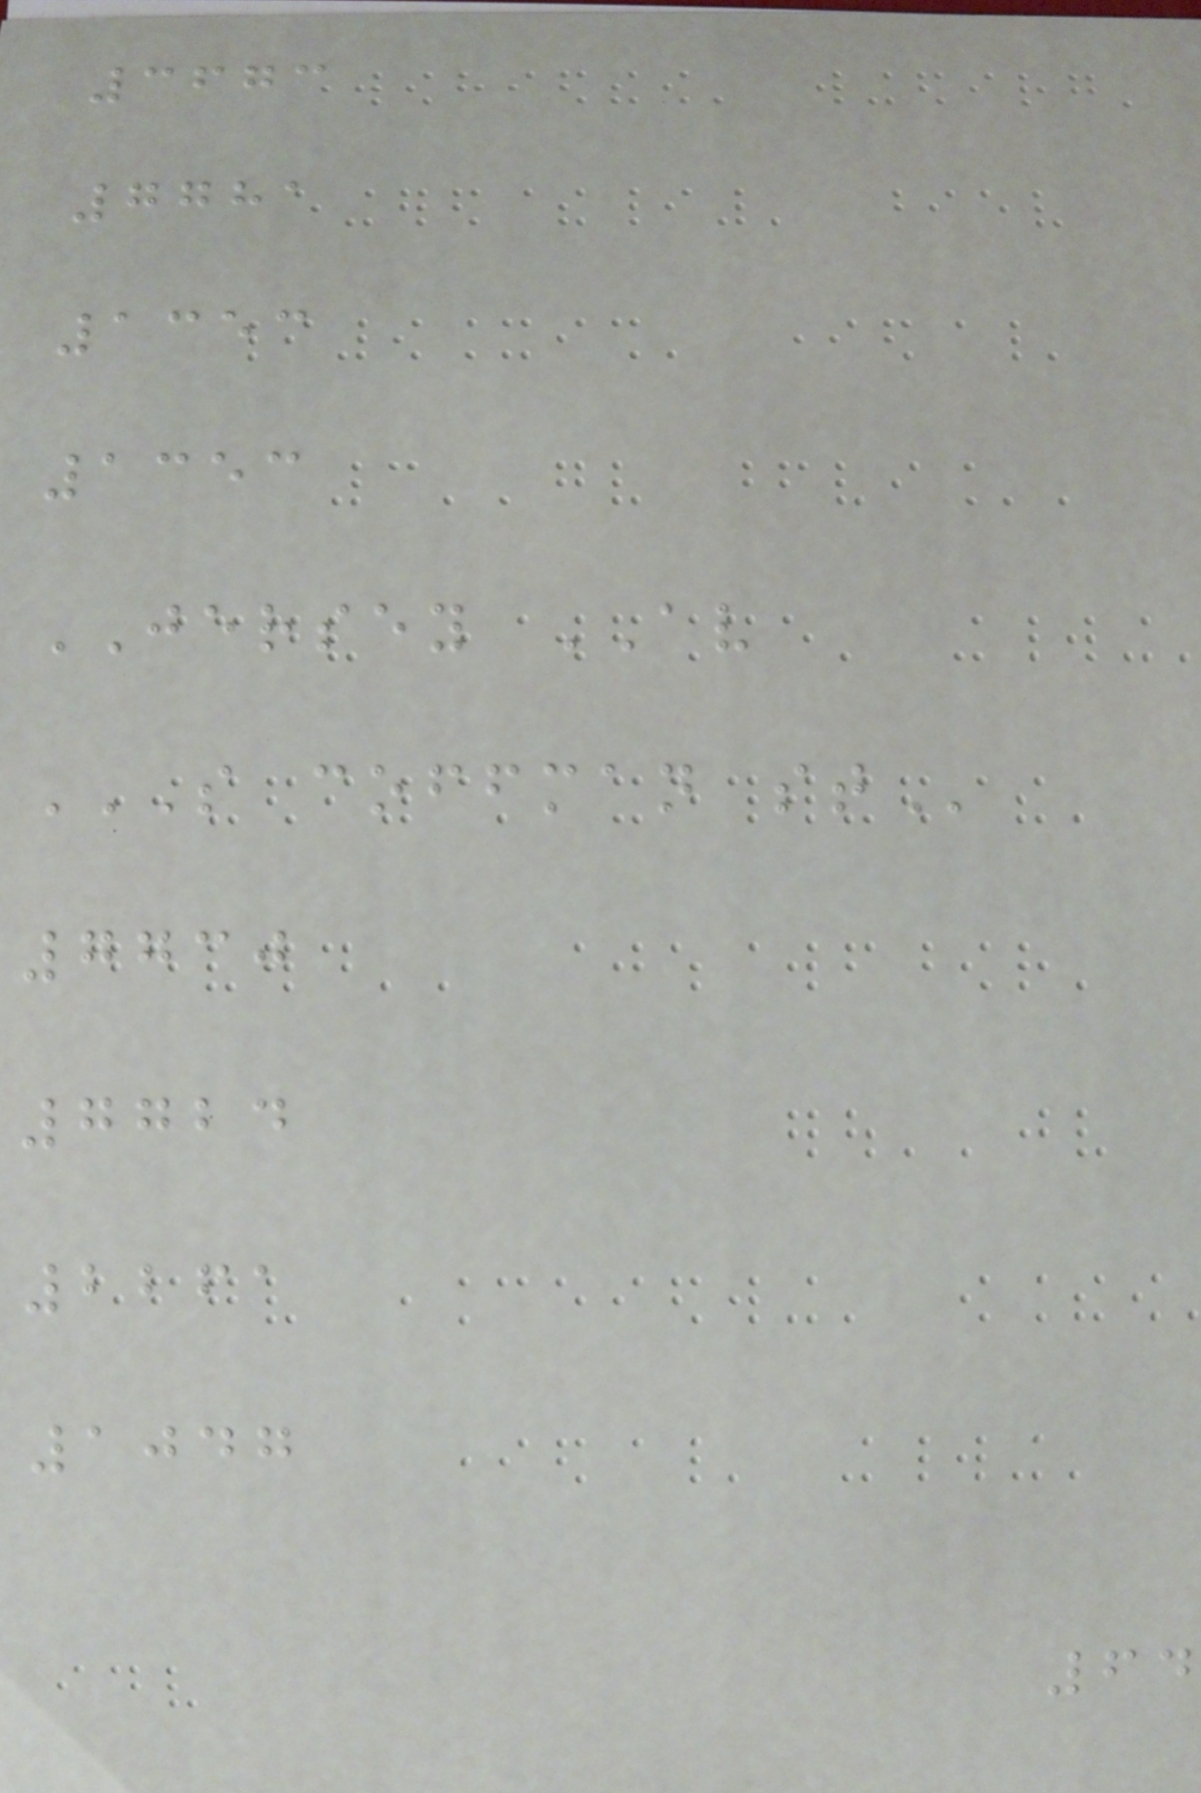3673
7781
1353
1353
JERSEY AV
S COFFMAN ST
7730
7724
2261
1047
64
